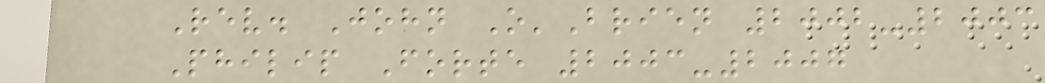Rev. John O'Brien 2002-2003
Philip Forte 2003-2007
